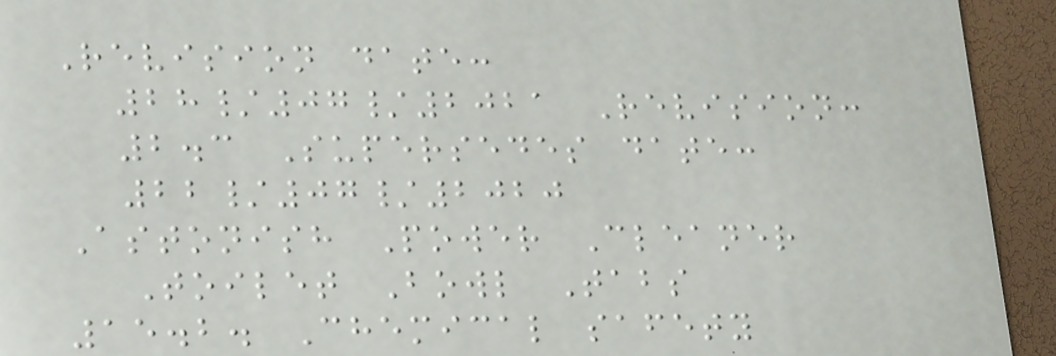Revision date:
28/07/2021 Revision:
2.3 Supersedes date:
22/07/2020
Astonish Power Cleaner
Toilet Bowl Tabs
15.2. Chemical safety
